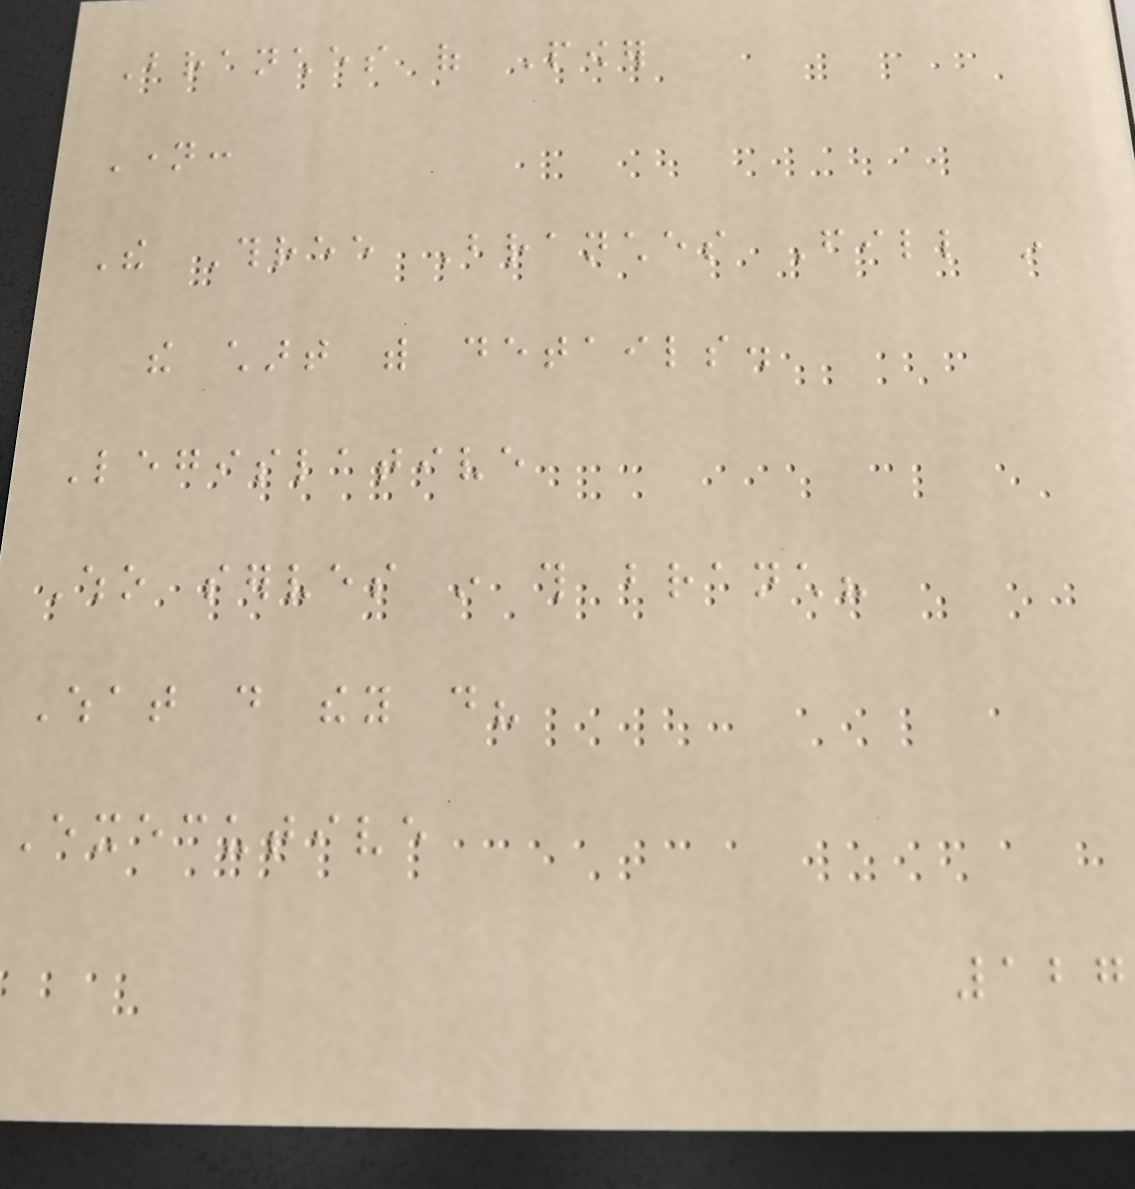Branches of Power
Name:
The Three Branches Fill in
the chart with details.
Legislative
Who serves in this branch?
What do they do?
Executive
127
